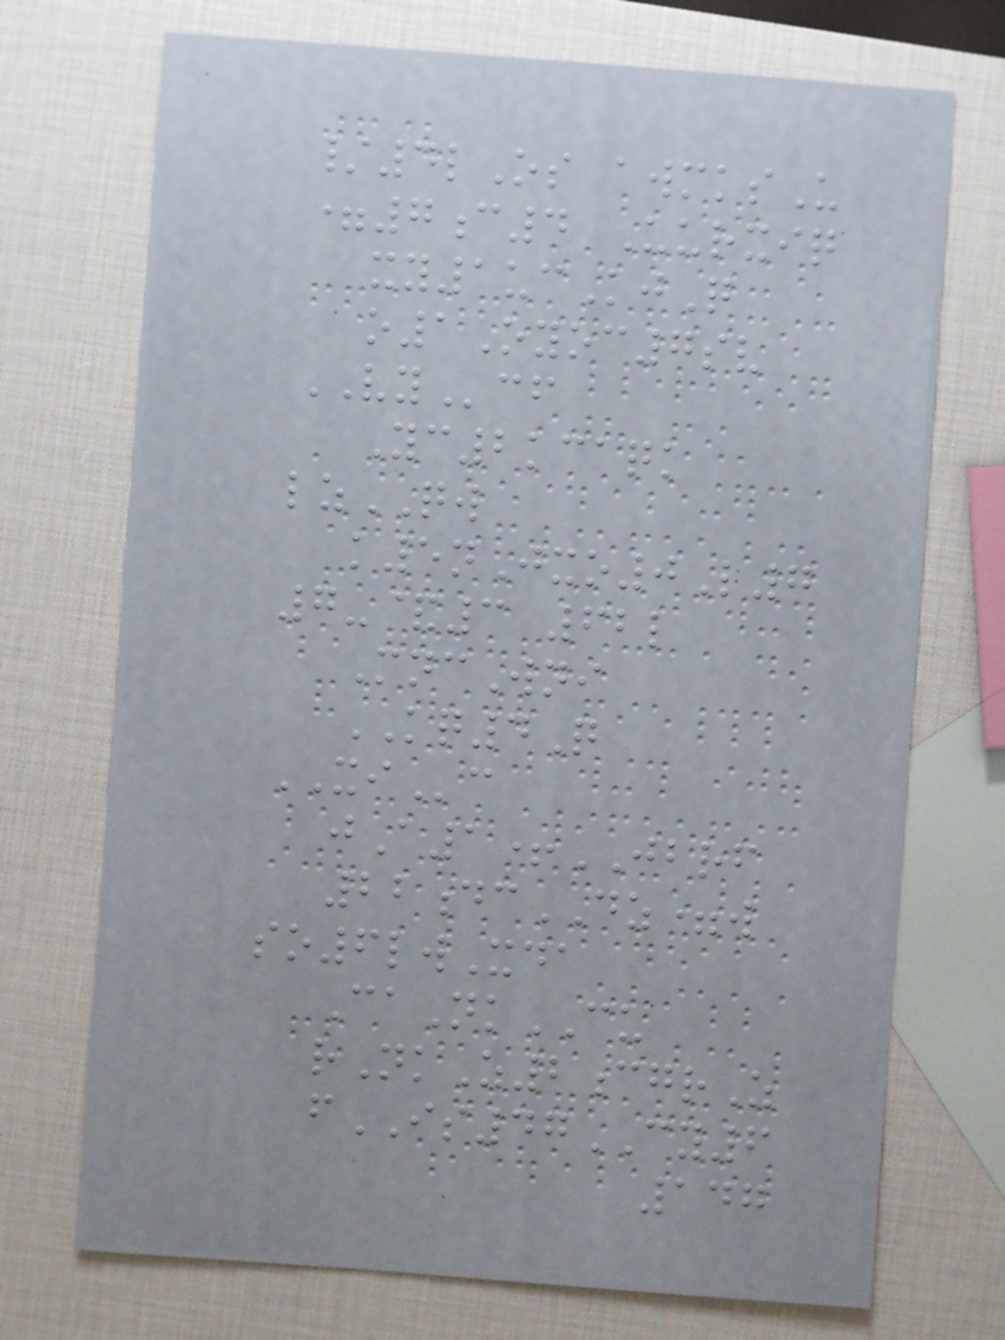/4lOs awmksU
=7c4 Uurxiq
xy1ucKjQ
o1Oyoc7sv
VYcf
Yc2kcaqk
lzQW
k5nJxo0L7
7-&3 62l
MncWni
KQ4Q
XIc
jA1+JBRF
22dcDZ=w
so6lwXda
CaNkCU
rNkZ2cgrZ
fIS47CY6
147
